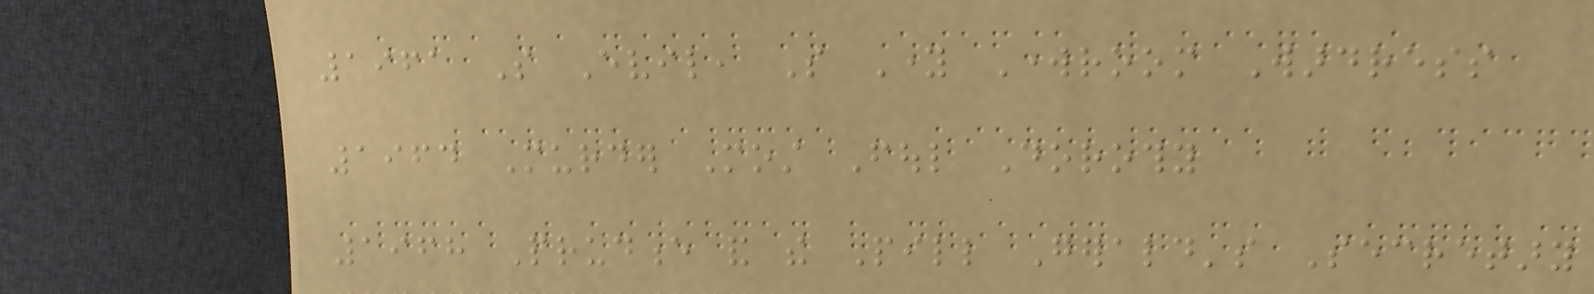1961 So Evil, So Young Workroom Wardress
1964 Murder Most Foul Dorothy
1968 Prudence and the Pill Gerald's Secretary
